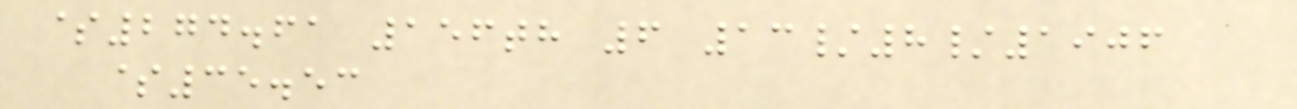$274.61 156th 6 13/8/1906
$35.53
